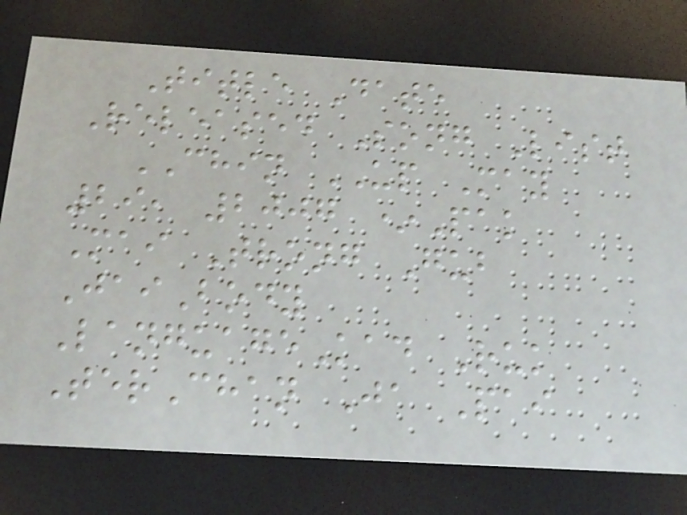Title Date
Released Song List
CHIN UP May
29, 2007 *Pak
Mai Trong Gub
JaiBody
LanguageKad Ruk
TerChan Ja Pai
